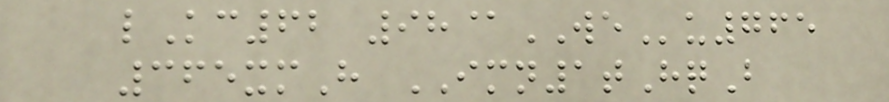lKc62 98@WEu765
365xmH IMN1tHqB
